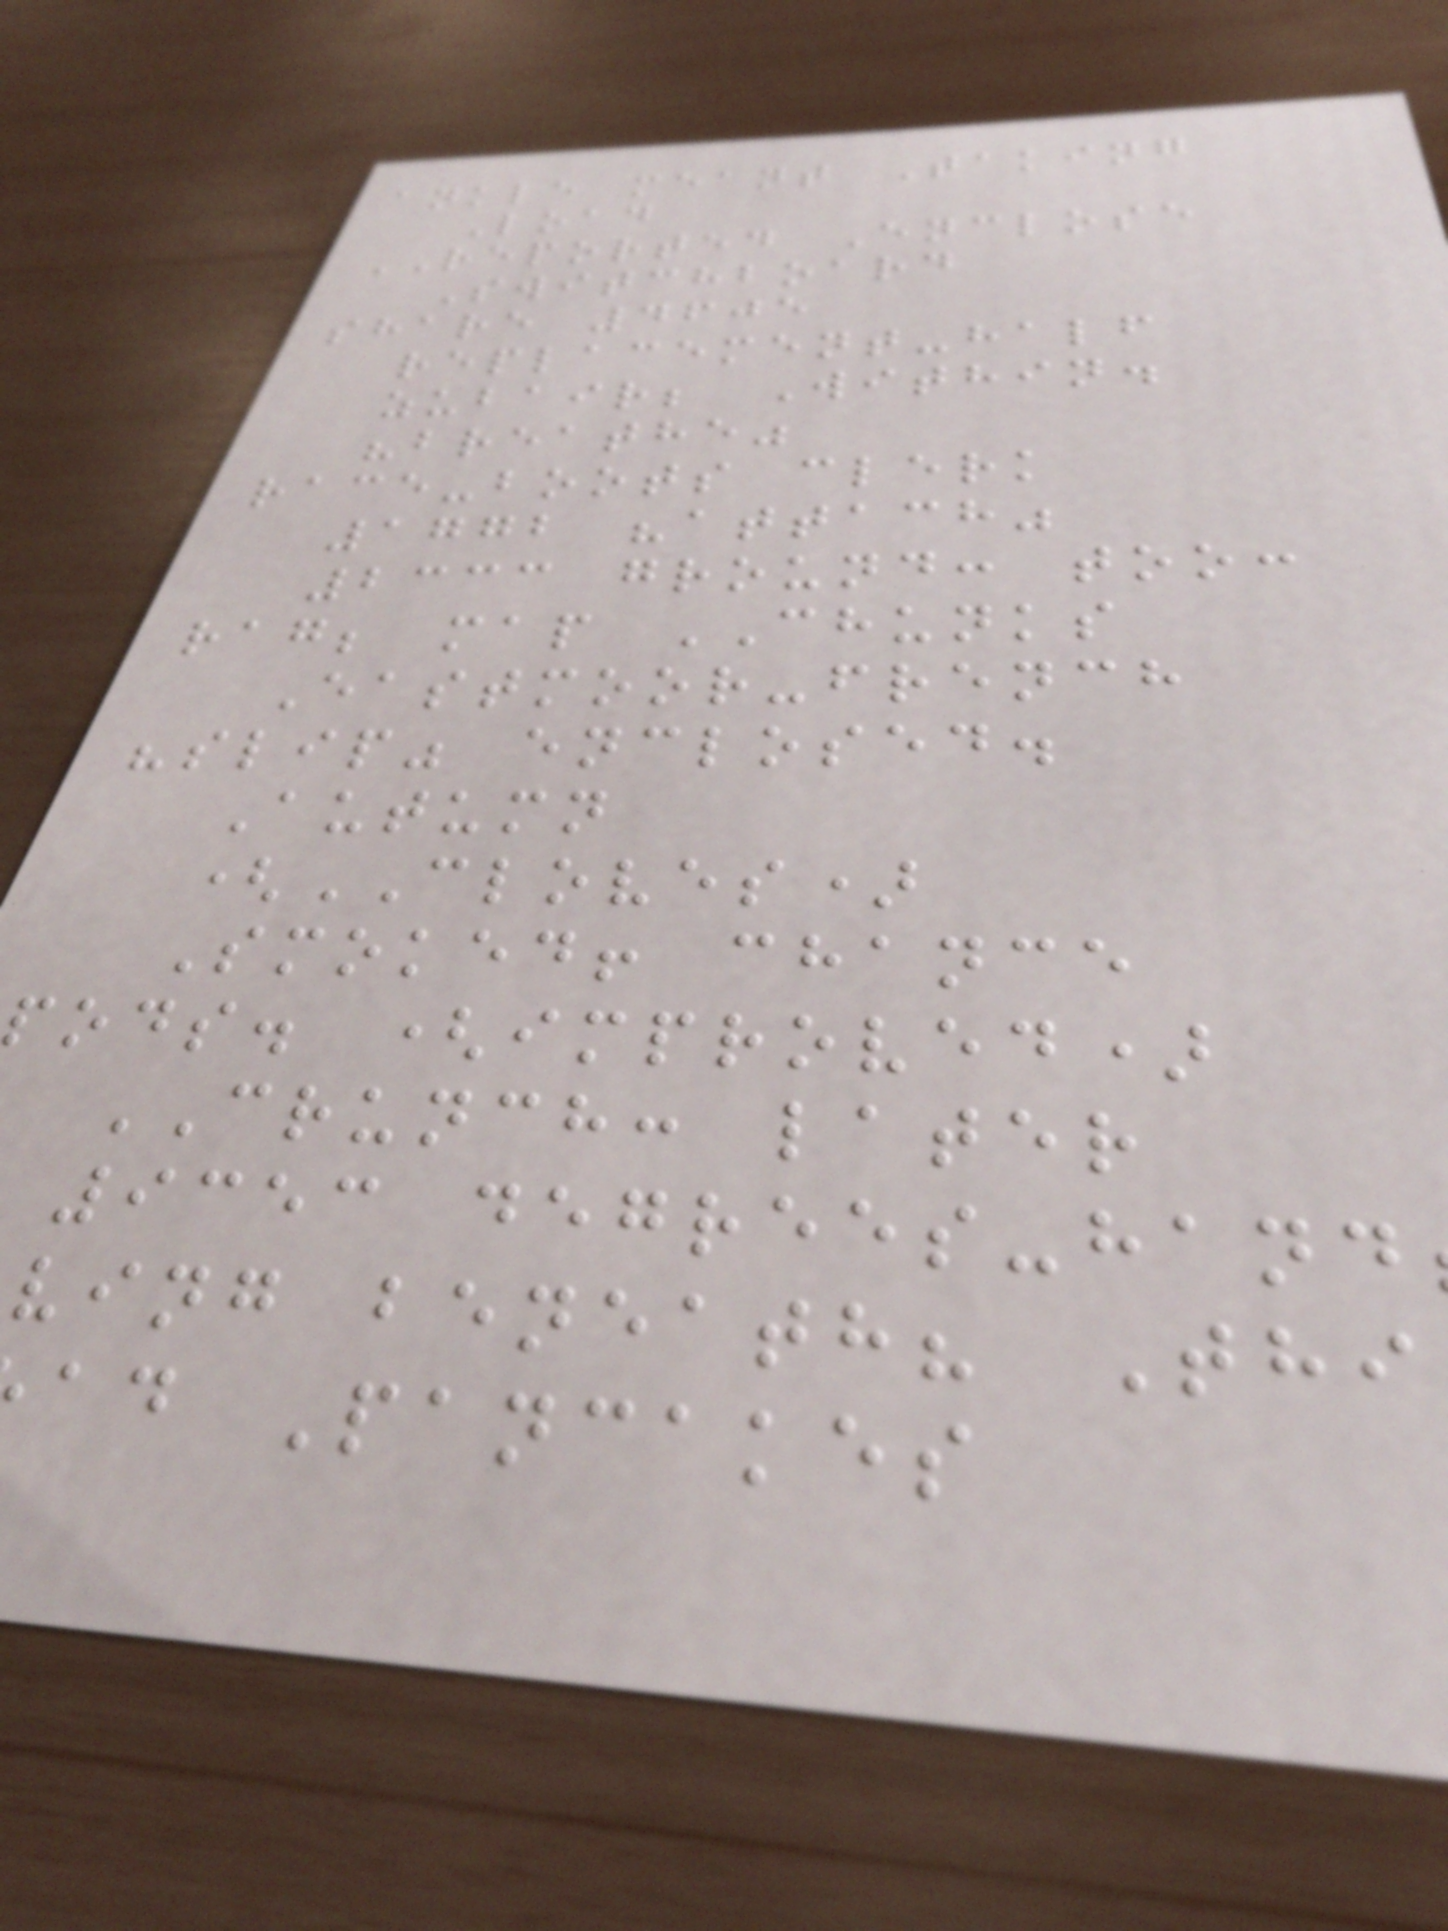ankle meant Taking
Load
REPORTED Enclose
Switchboard
share 4605
replacement-half
zubair; Within.
"breathe"
race-boots clerk
1772 "attach"
2333 ground: too:
rag; map CHUNKS
Eastmoor-french
"slip" enclosed.
Autumn
(CLOVES)
Smoked! chance
pods. (improved)
CRUNCH: later
9353 degrees-hand
ving beneath? Thi
ad Pancakes
